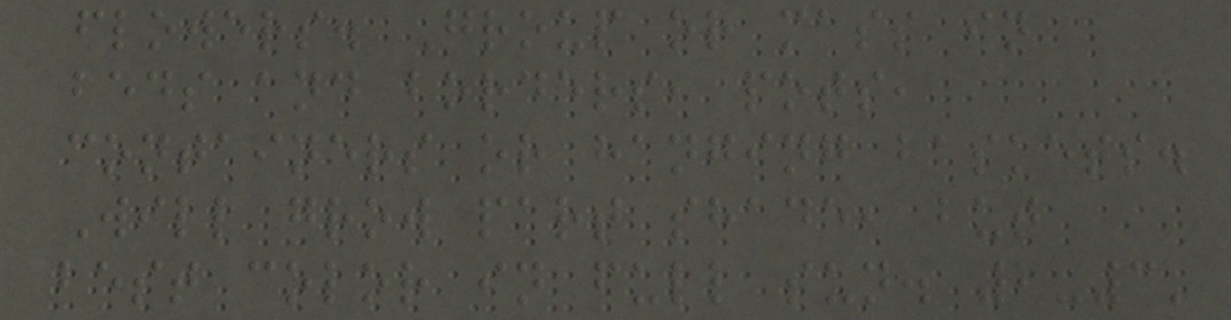flowers. Group or mass in
beds and borders, pots,
containers or hanging baskets.
Will grow part shade, but
best color in full sun. 2-3'
